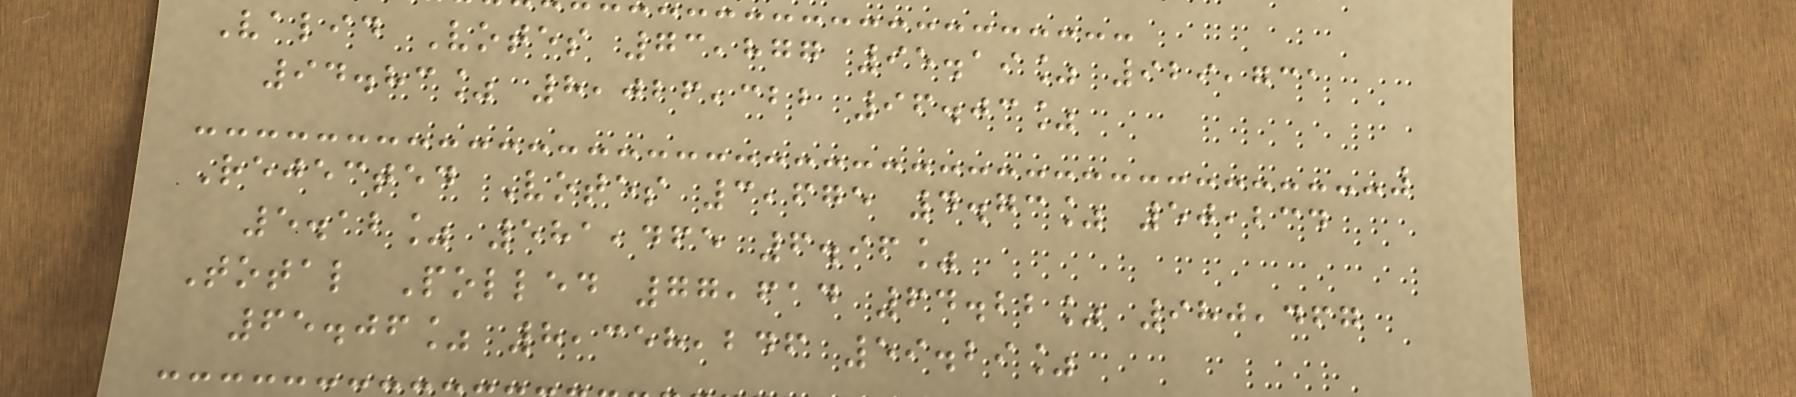Valid Votes 73,877 95.19% 929,731
94.83% 8,026,322 96.03%
Rejected Votes 3,675 4.73% 50,234
5.12% 581,465 6.96%
Total Polled 77,614 64.22% 980,467
65.06% 8,358,246 59.29%
